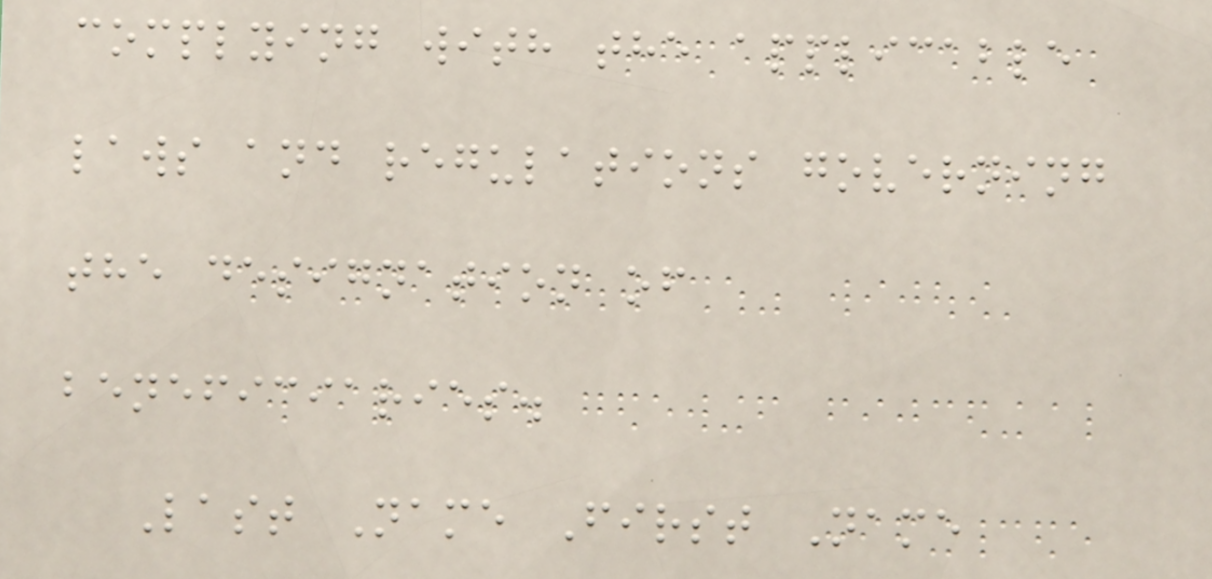complying with the applicable
laws and regulations governing
the designation of
beneficiaries.
Last Name First Name
